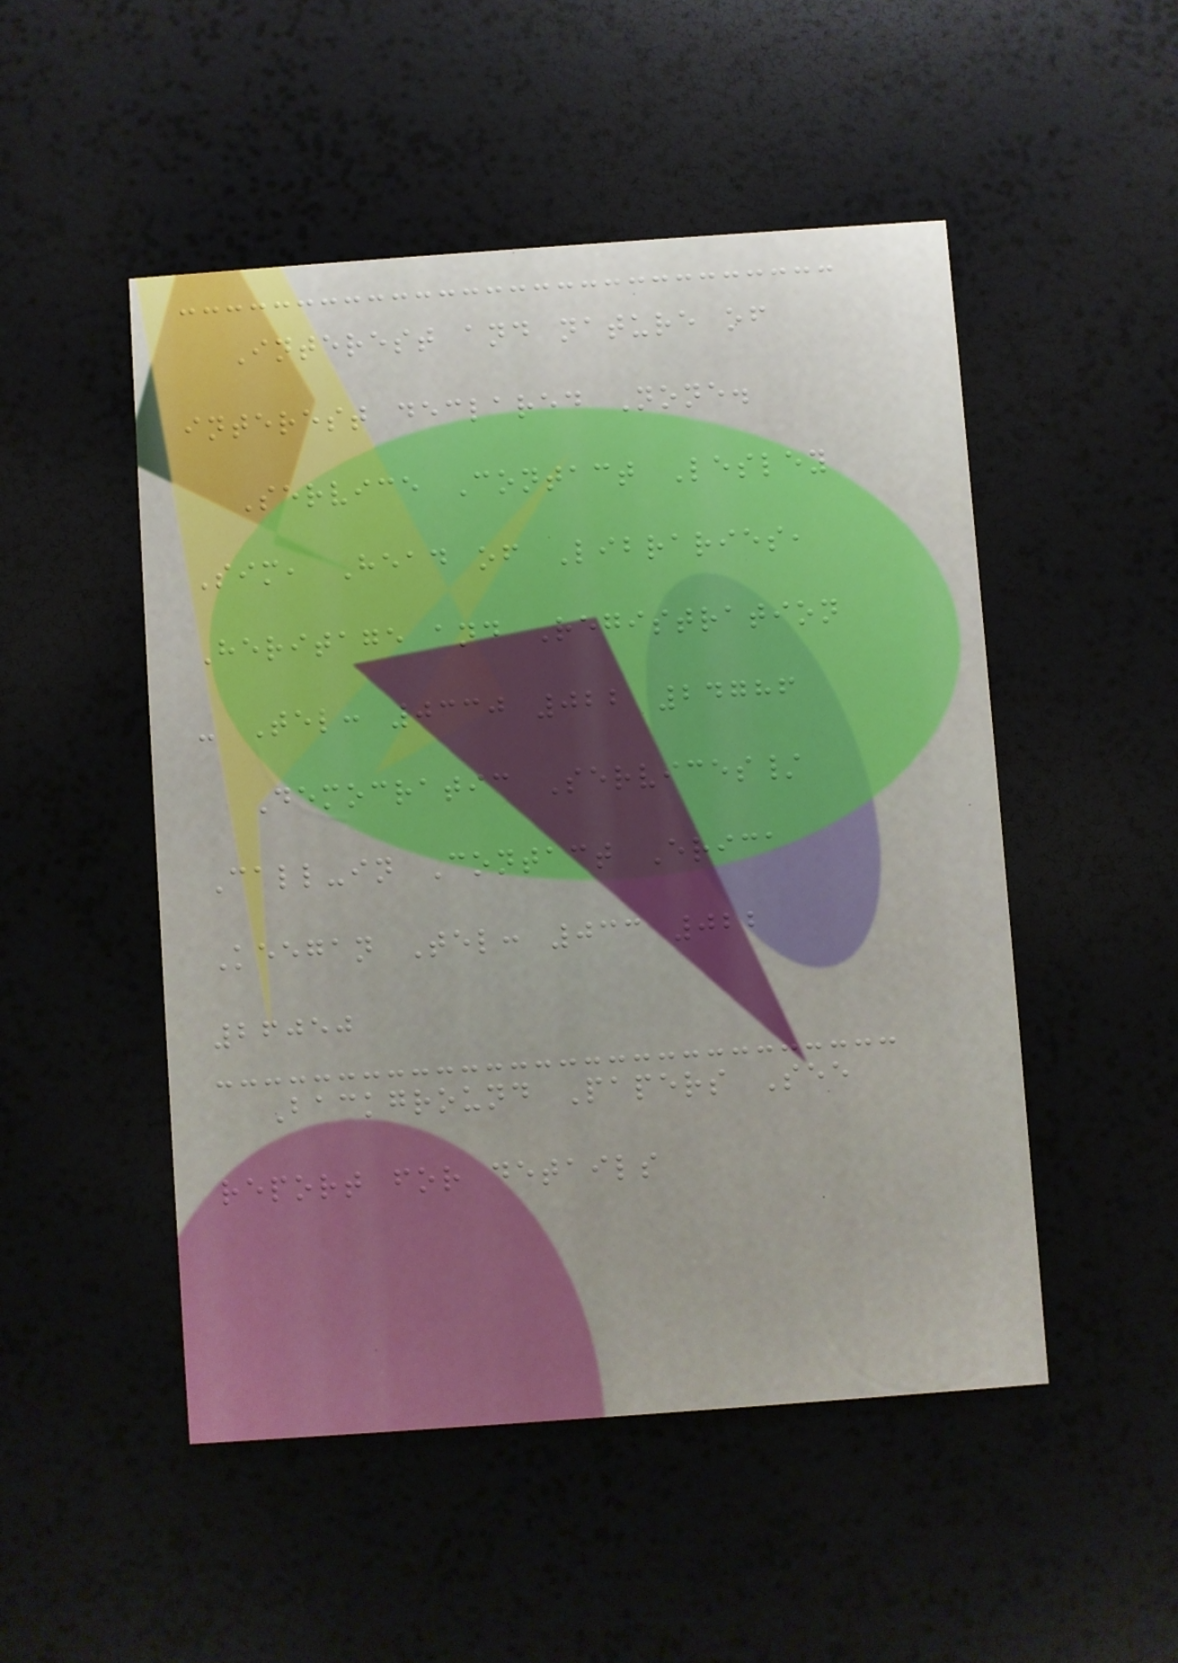Interest and nature of
interest declared None.
Service Contact Lesley
Sim, Head of Libraries,
Heritage and Registration
- Tel: 0330 022 24786
Democratic Services/
Call-in Contact Erica
Keegan Tel: 033 022
26050
Background Papers See
report for details
